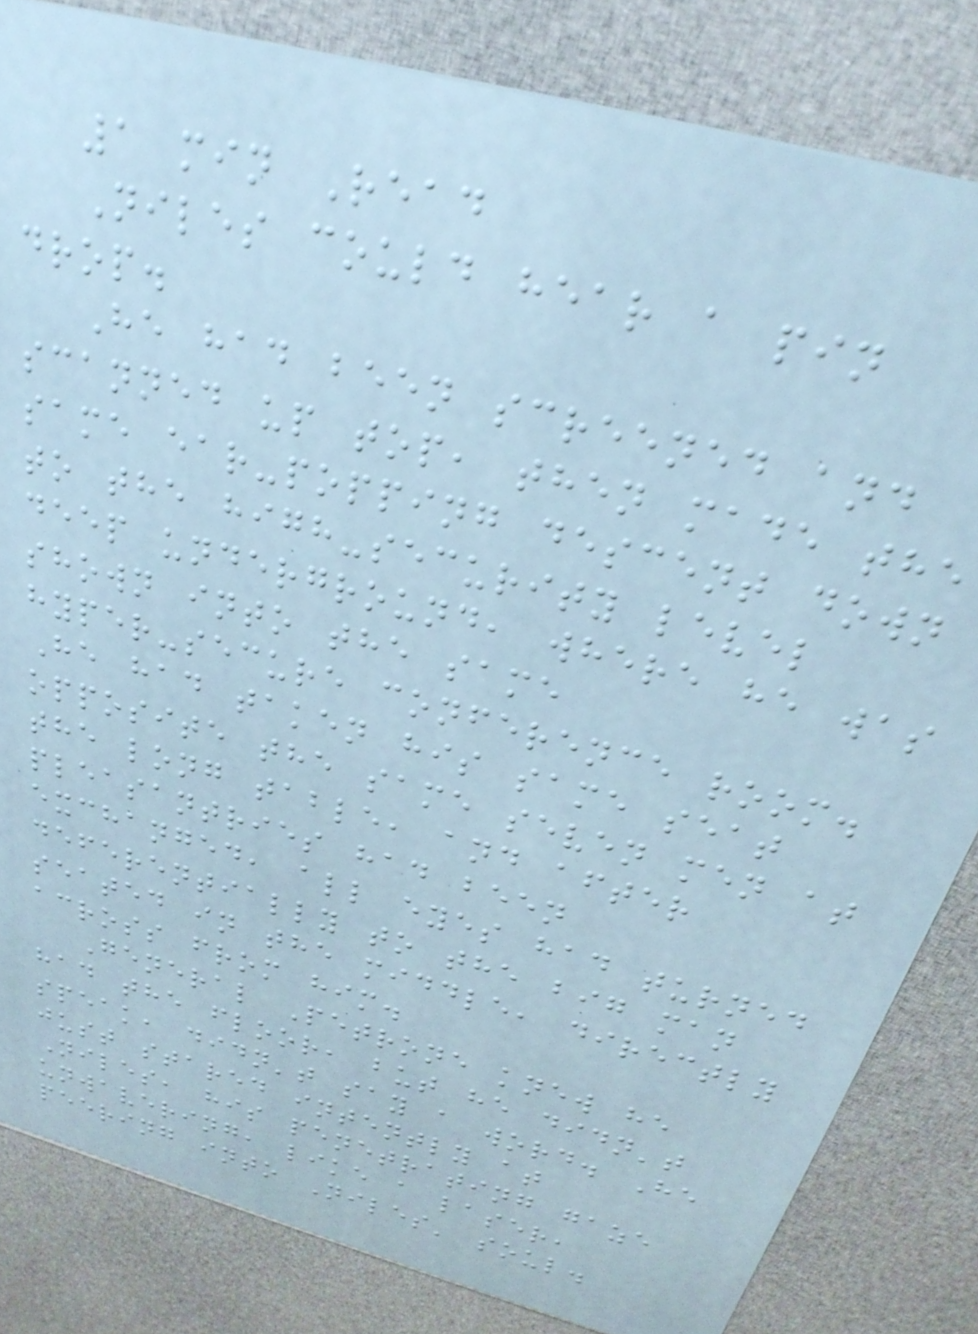1 min Read
Niles could hear a pin
drop.
He had been screened and
scanned up top, then made the
same ear-popping descent down
to the high-security level
deep underground, where he was
shown into the same
hyper-secure conference room.
He had taken his same seat
opposite the same seven men at
the long table, and after
pleasantries had been
exchanged, all eyes had turned
deferentially to the big man
seated in the middle, directly
across from him.
General Petrone knew he
had the floor, but he didn't
speak, didn't say a word. He
just stared intently at
Niles, his penetrating gaze
unwavering, like a laser,
peering into Niles' soul.
